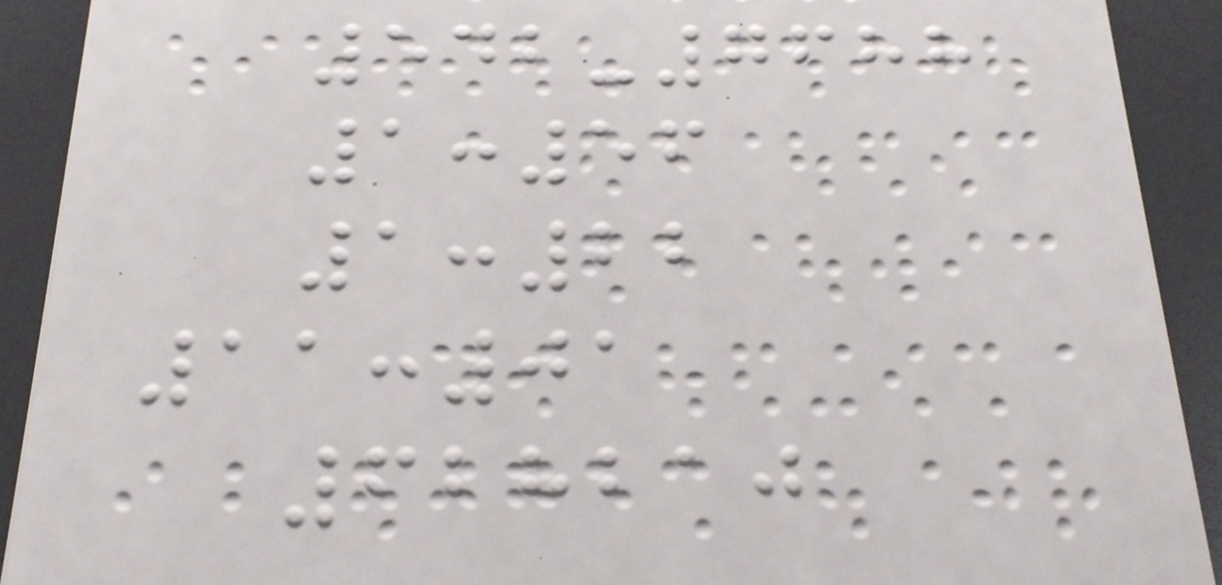542-7688
1:56
1:22
11:01
628210
